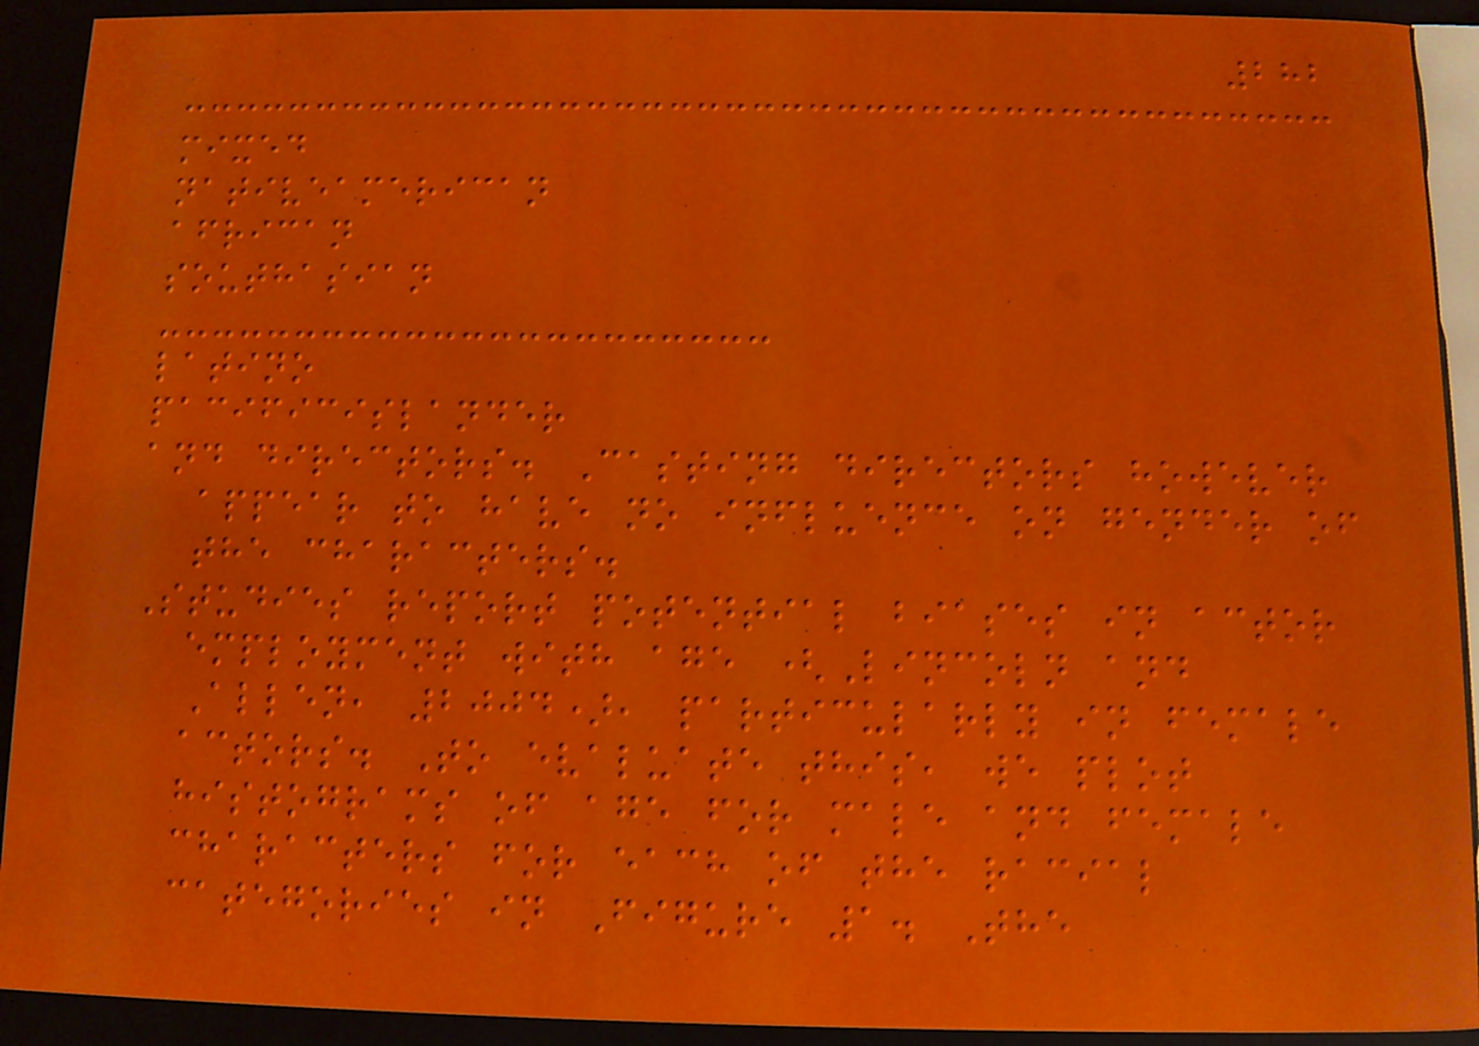282
mixed
nativeamerican
african
southasian
latino
pacificislander
and directors. Casting directors however
appear to have no influence on gender of
the characters.
Studies report potential biases in actor
employment with age (Lincoln and
Allen, 2004), particularly in female
actors. To evaluate this, we plot
histograms of age for male and female
characters for each of the racial
categories in Figure 1. The
